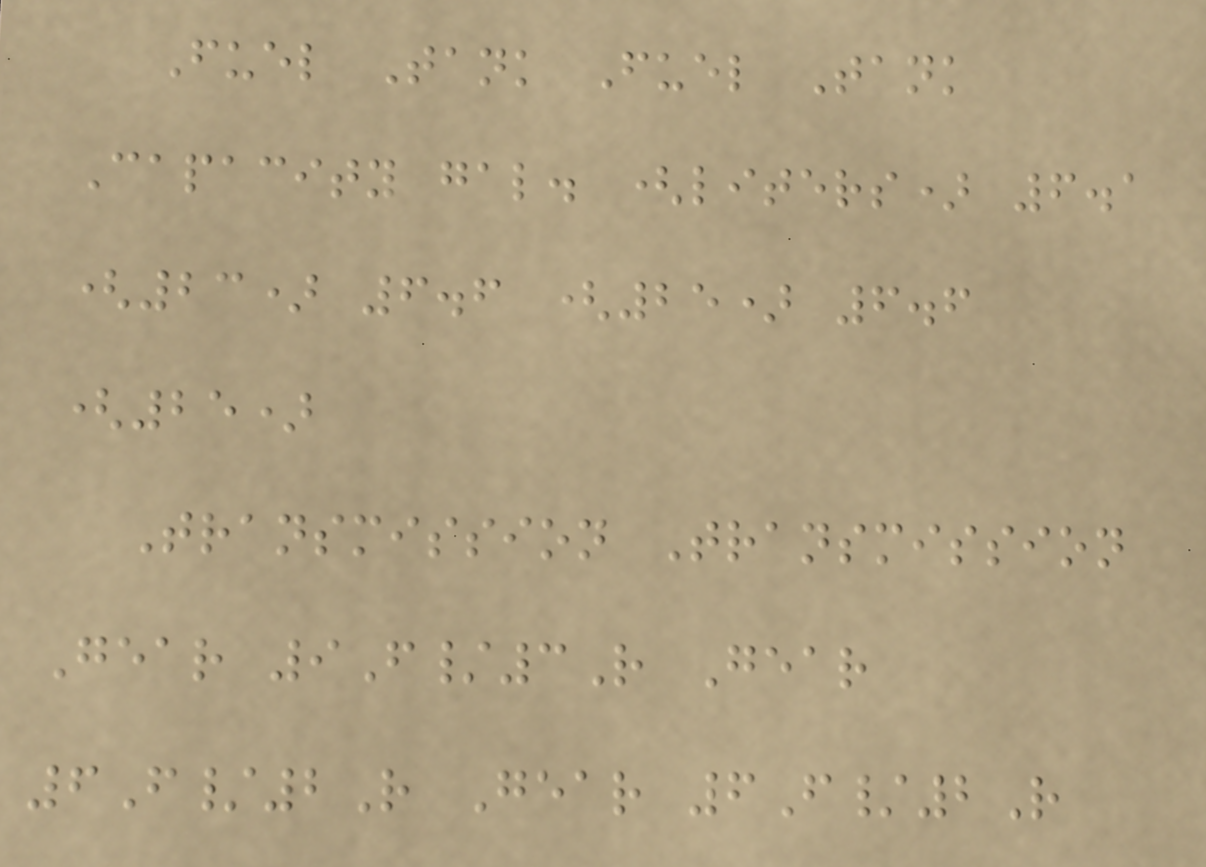Fuel Tank Fuel Tank
Capacity gal. (liters) 6.1
(23) 6.6 (25) 6.6
(25)
Transmission Transmission
Gear 9F/3R Gear
6F/2R Gear 6F/2R
